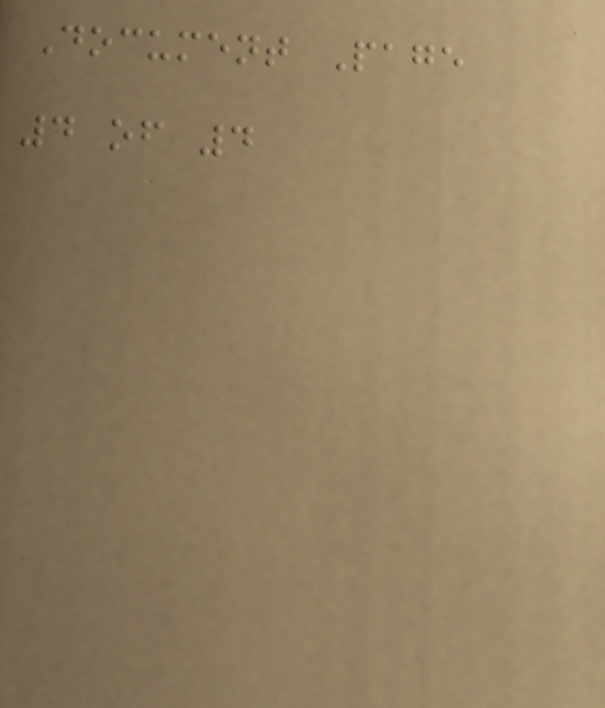Document Page
4 of 4
